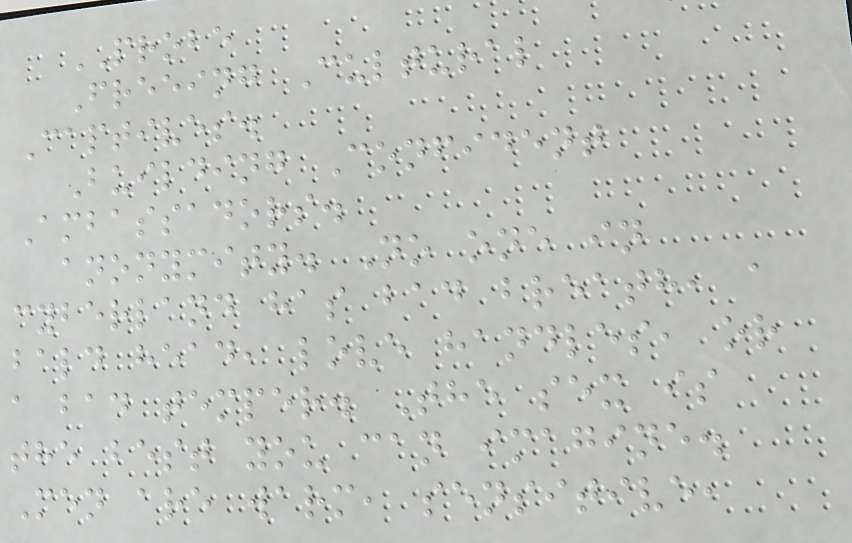PROBE
Freeing Cultural
Captives.
Building Confident
Ambassadors.
anonymity. No one in
cyberland has bad breath, a
bald head, love handles, or
a bad temper. The sex is
the best you can imagine.
Men are warm, sensitive,
